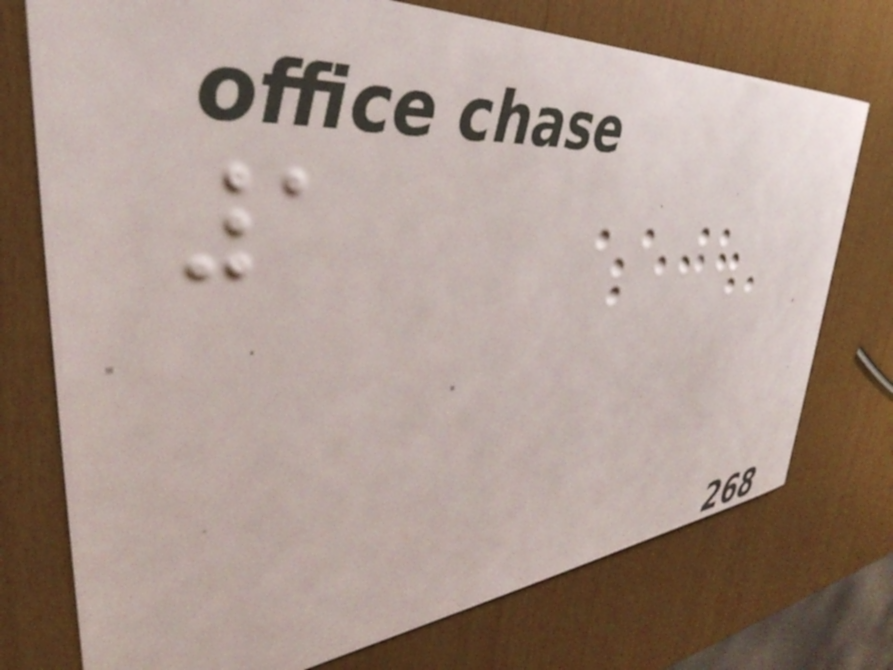1
